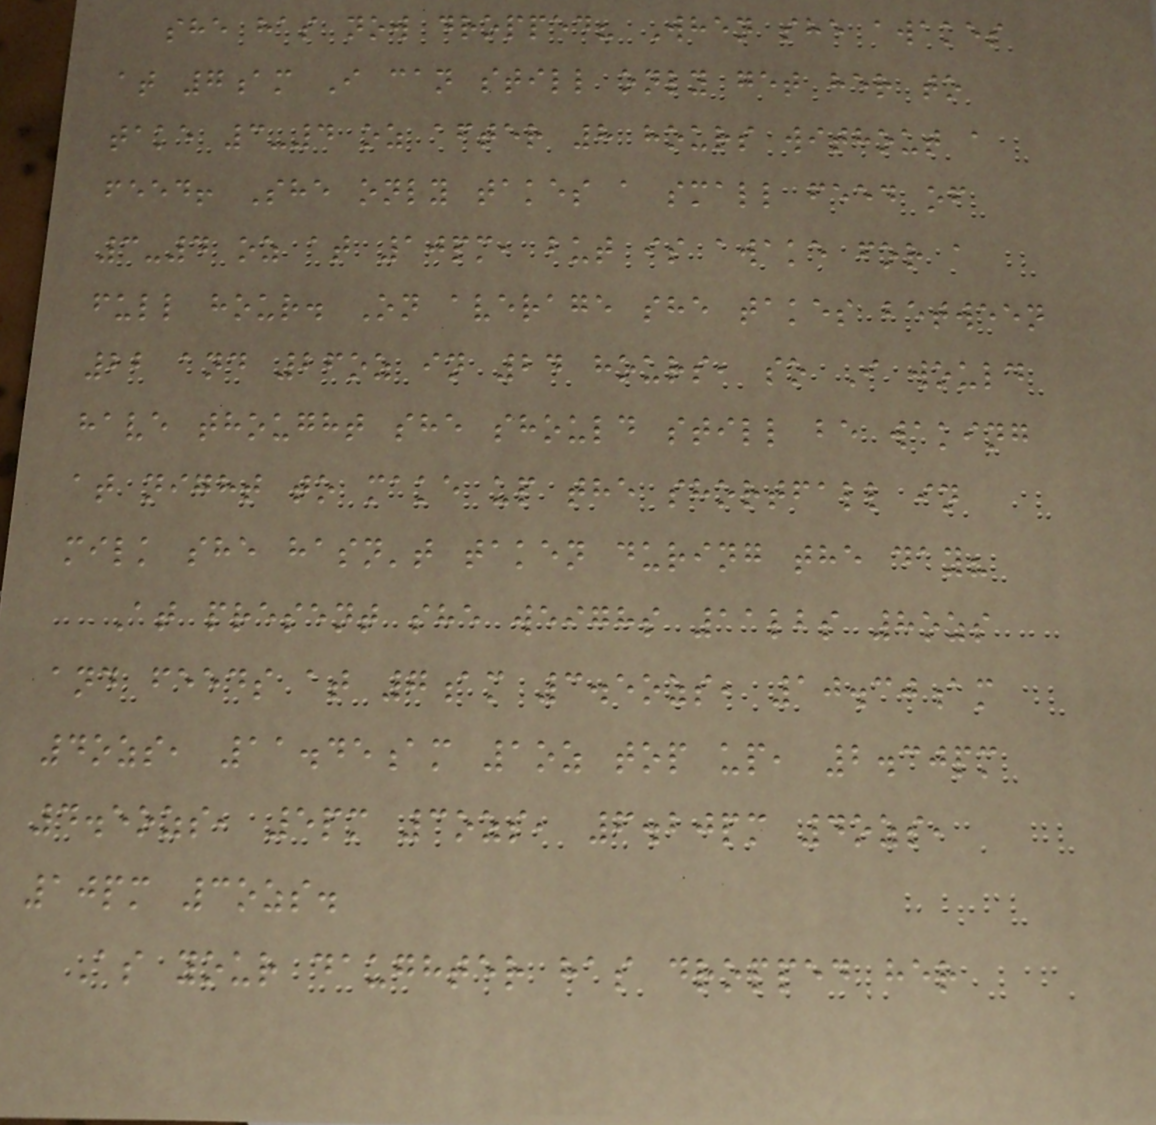she has now dropped? When she awakes
at 7am I can still only get her to
take 3-4 oz after 8 hours without a
feed! She only takes a small feed of
3-4 oz at 10pm, but is awake for a
full hour. On average she takes between
22 and 26oz in 24 hours, so I would
have thought she should still be waking
at night to make up the shortfall in
milk she hasn't taken during the day?
At present she weighs 11lbs 8ozs
and feeds at 7am 3.5ozs, 10.30am
4ozs, 11.45am 1oz top up, 2.30pm
4.5ozs, 5pm 3ozs, 6.20pm 4ozs,
10pm 3ozs.
As your daughter has dropped her
